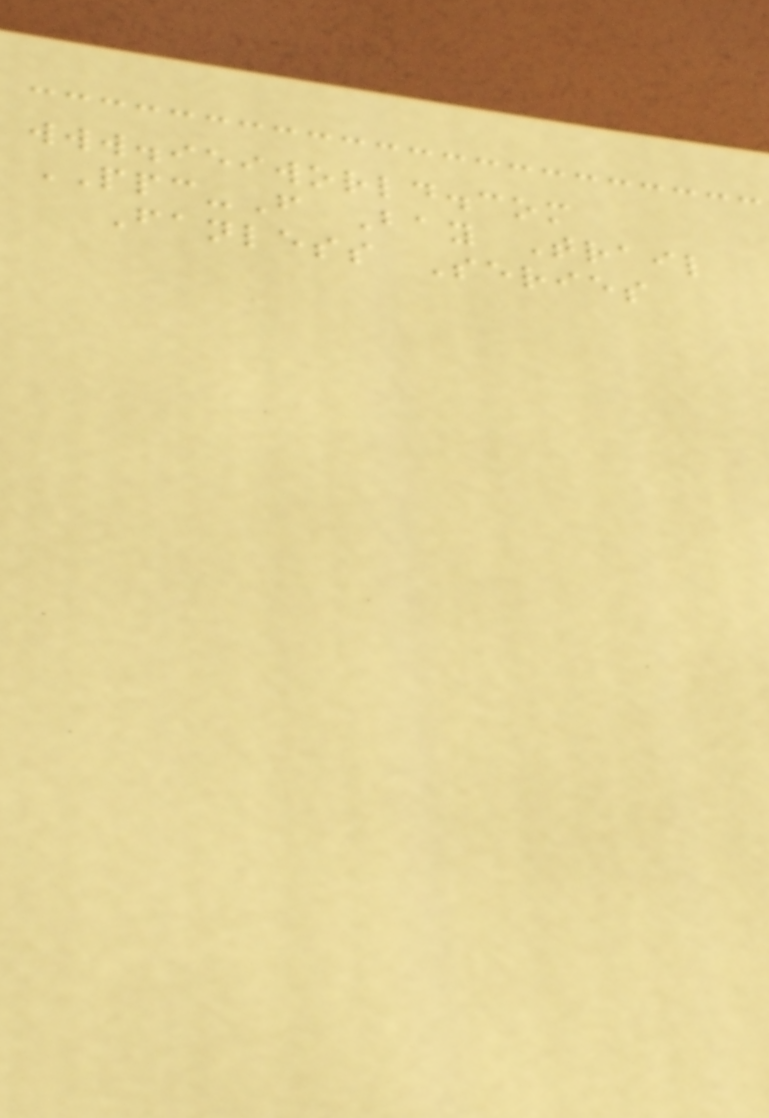www.ieiworld.com
PPC-F Bay Trail
Fanless Series
